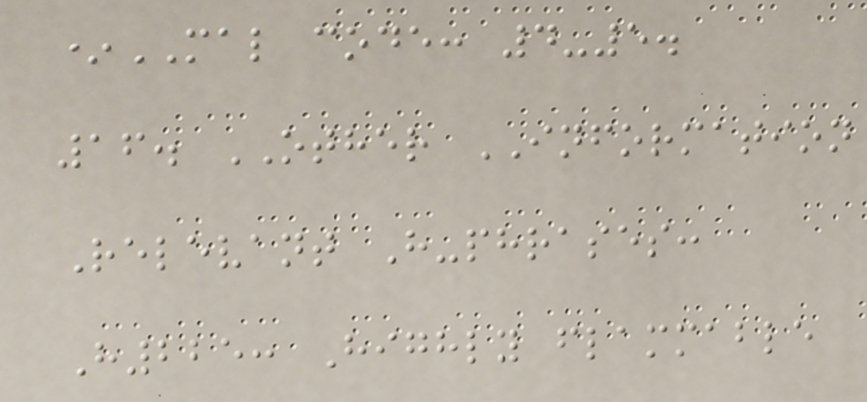*MAL code: 4-5.
16. OTHER INFORMATION
Relevant H-phrases:
H225: Highly flammable
